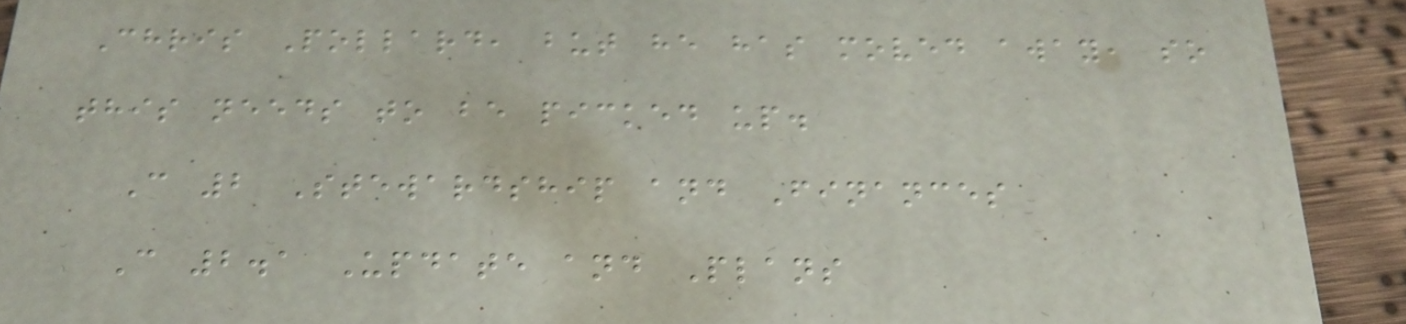Chris Pollard, but he has moved away, so
this needs to be picked up.
C 2 Stewardship and Finances
C 2.1 Update and Plans
